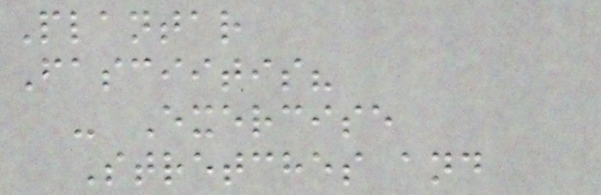Plantar
Fasciitis?
- Exercise
Stretches and
